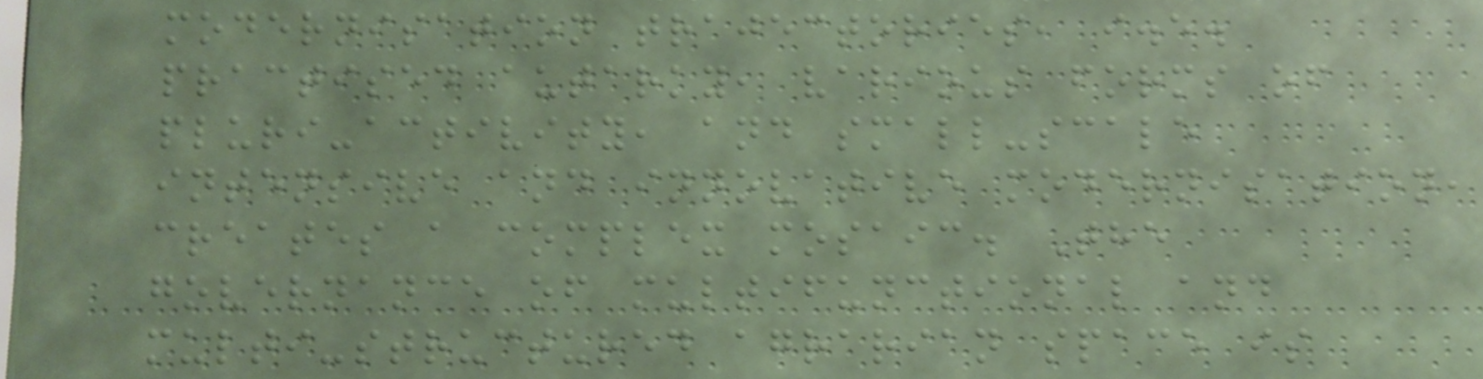modernisation trajectories, i.e.
practised autarky, various forms of
pluri-activity, and small-scale
intensive and innovative modernisation,
creates a complex mosaic. The
governance of multifunctional and
multi-structured agrarian space is
